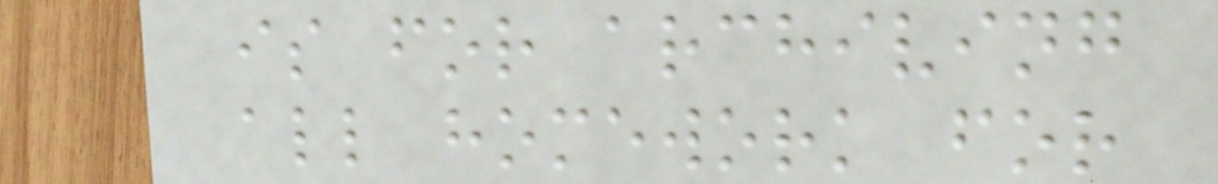is for archiving
all homework for
